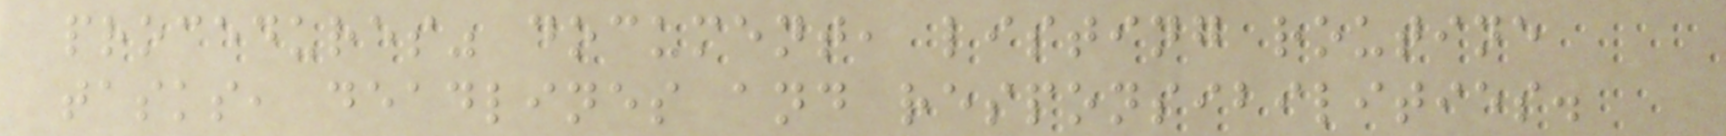procedures" document, listing routine
tasks, deadlines and responsibilities.
